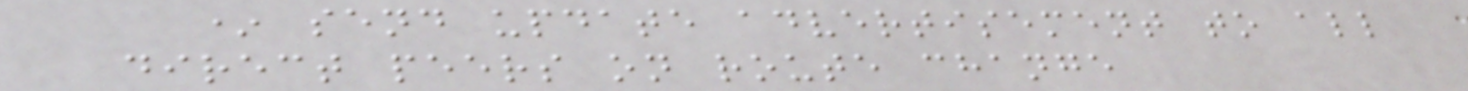* send update advertisement to all
direct peers on route change
